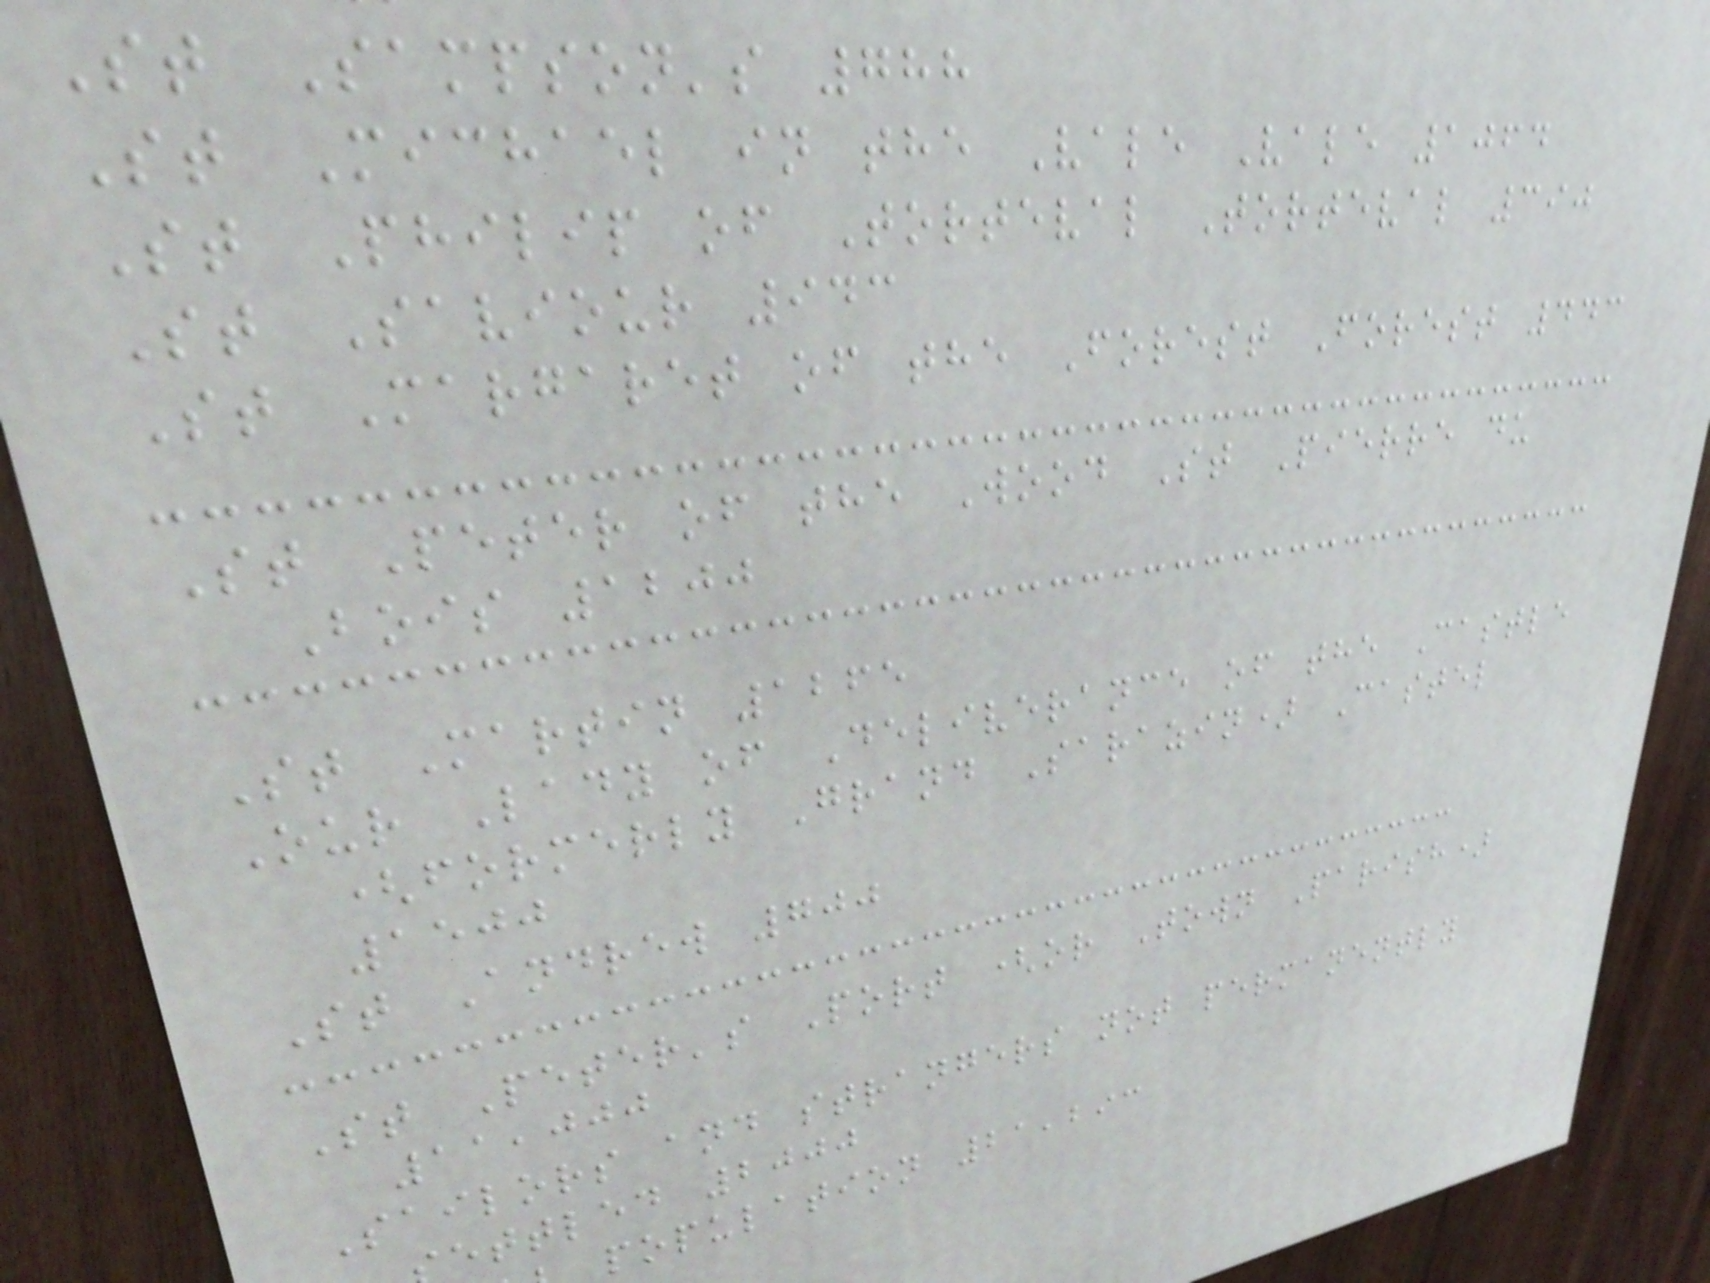St Sampson's 788
St Michael in the Vale Vale 1064
St Philip of Torteval Torteval 390
St Saviour 943
St Margaret of the Forest Forest 443
St Peter of the Wood St Pierre du
Bois 1200
St Martin 1265
Our Lady of Deliverance of the Castle
(formerly Grand Sarazin) Castel
1500
St Andrew 700
St Peter's Port (or Town Parish)
11,000
Sailors and strangers not permanently
ettled 2000
population 21,293
